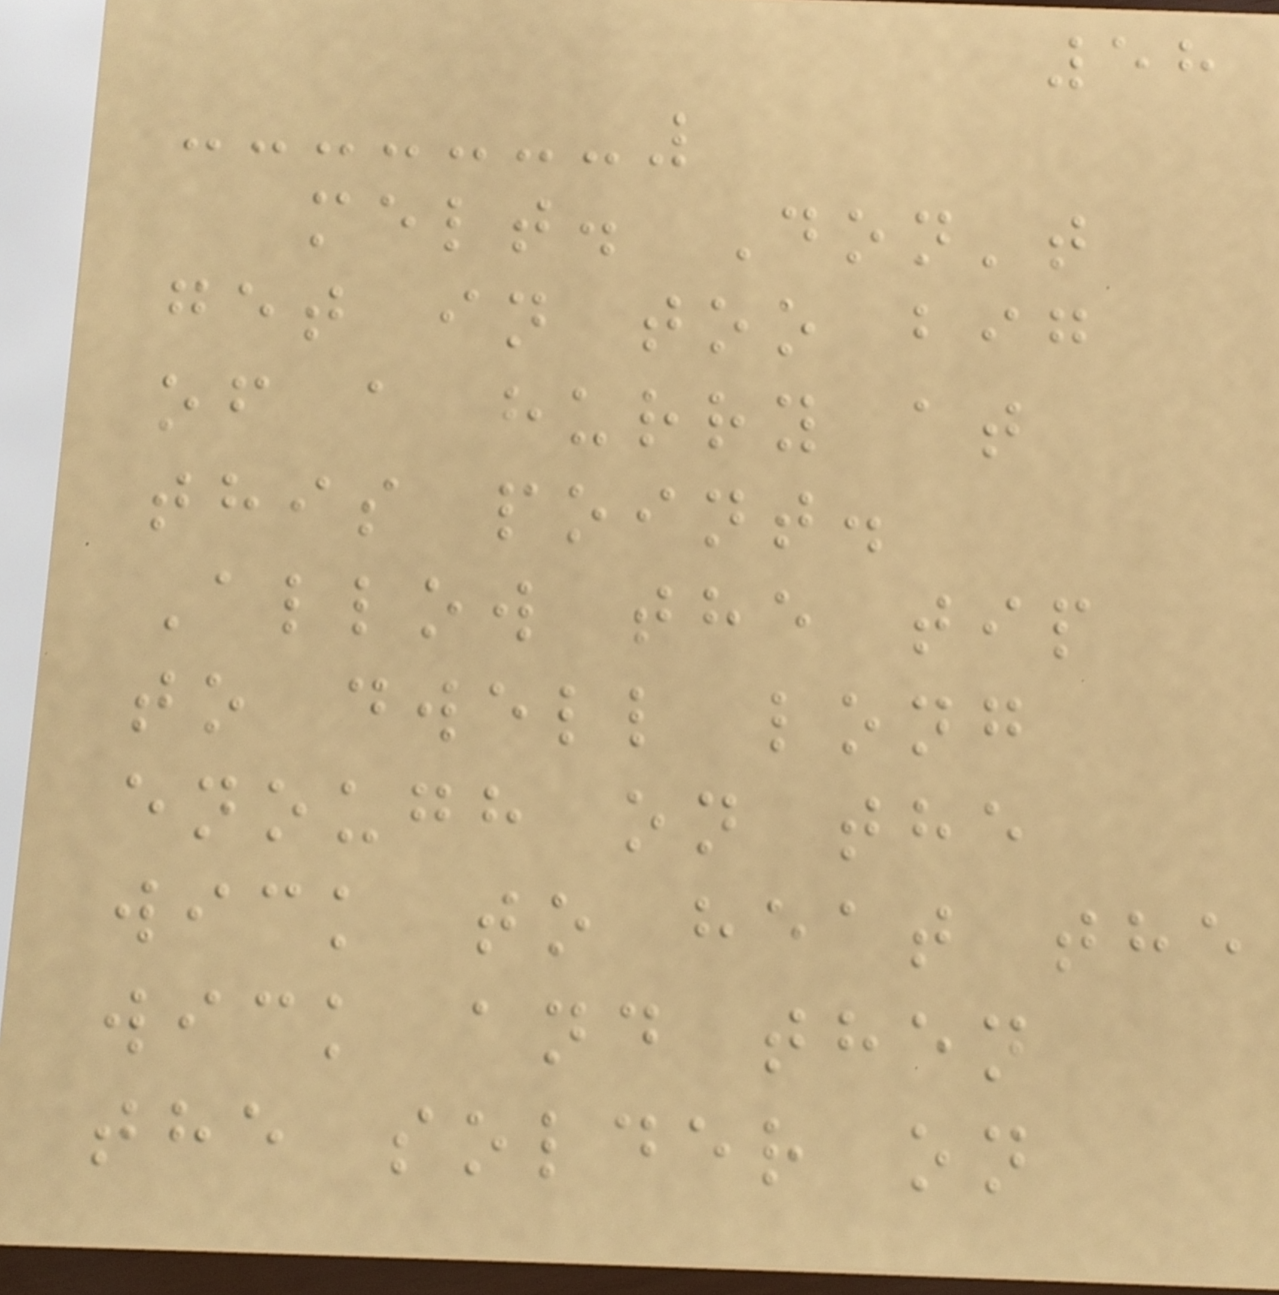58
melt. Don't
get in too big
of a hurry at
this point.
Allow the tip
to dwell long
enough on the
wick to heat the
wick and then
the solder on
